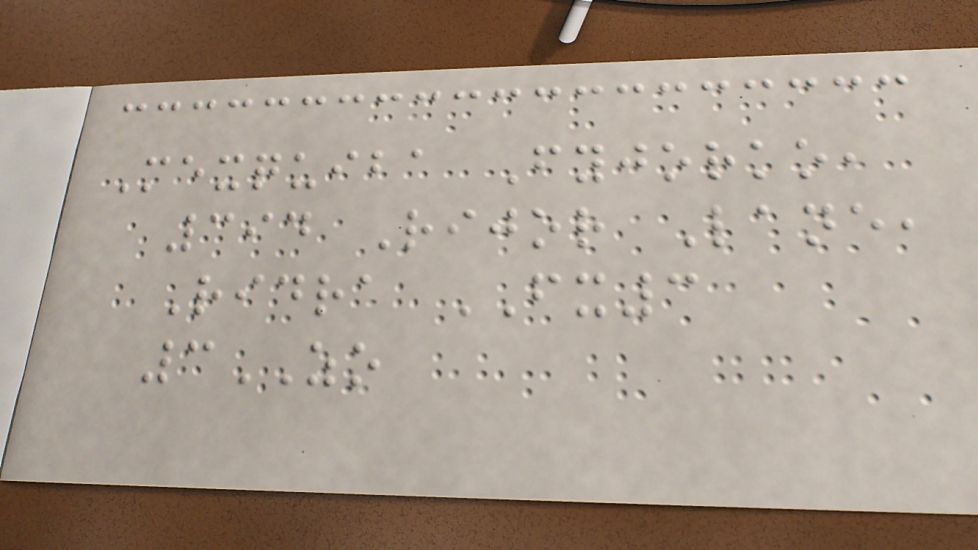Mexquiba Fyjorko,
394 Rijor Lane,
Ridra FX3
3ZO
